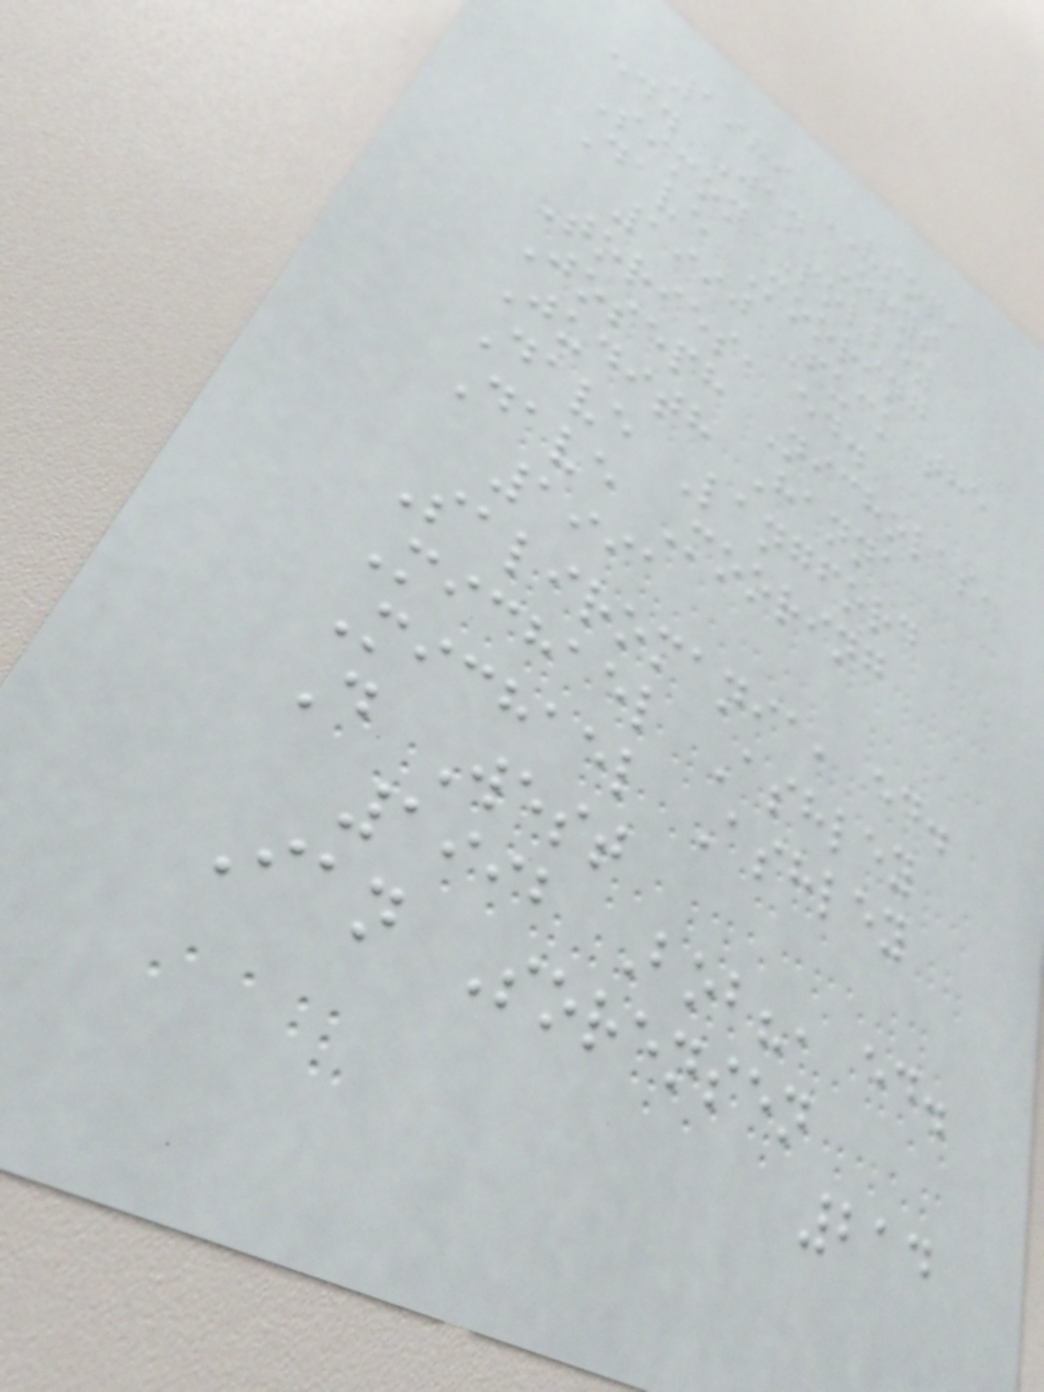1989 VSOP,
ed. Jan Orys
Simon Polley
Dave Mooring
1990 Fuck the
Tories, ed.
Joseph Nicholas,
Judith Hanna
Dave Langford
Dave Mooring
1991
Saliromania, ed.
Michael Ashley
Michael Ashley
D West
1992 Bob?, ed.
Ian Sorensen
214
